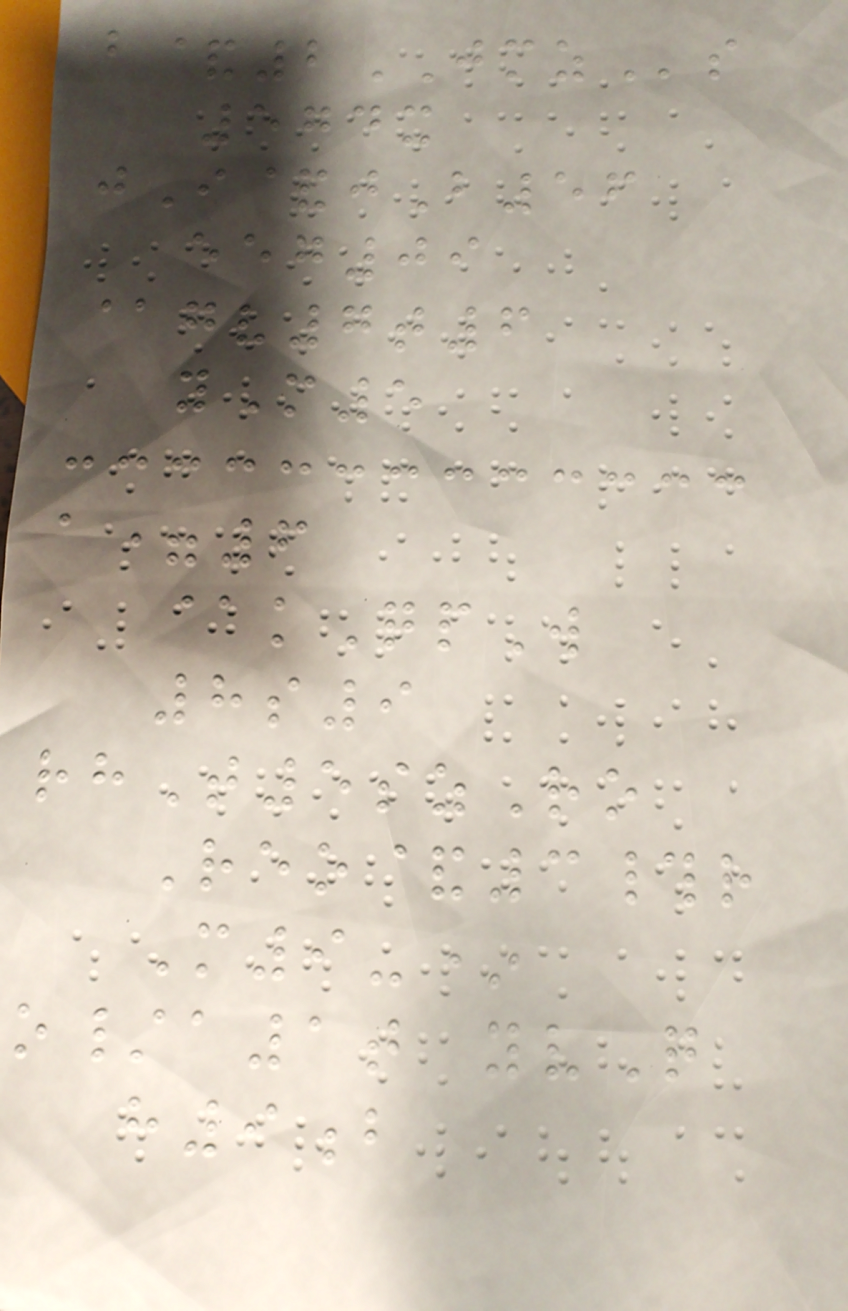b&2JMZs
574x
jI&jB56
eeg09
@gv7t6
yM5
a=6
@kQpW
8s9
rhT5szRo
Reo&3#r
M9-*
o/a1t yvQ
h9b
